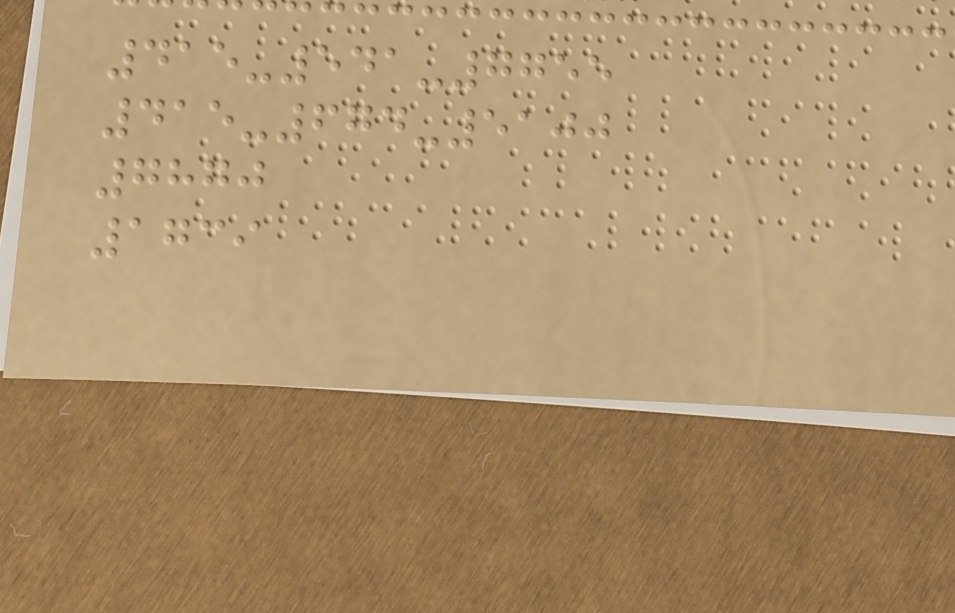415-541-7755
415-674-5100
7870
1739
